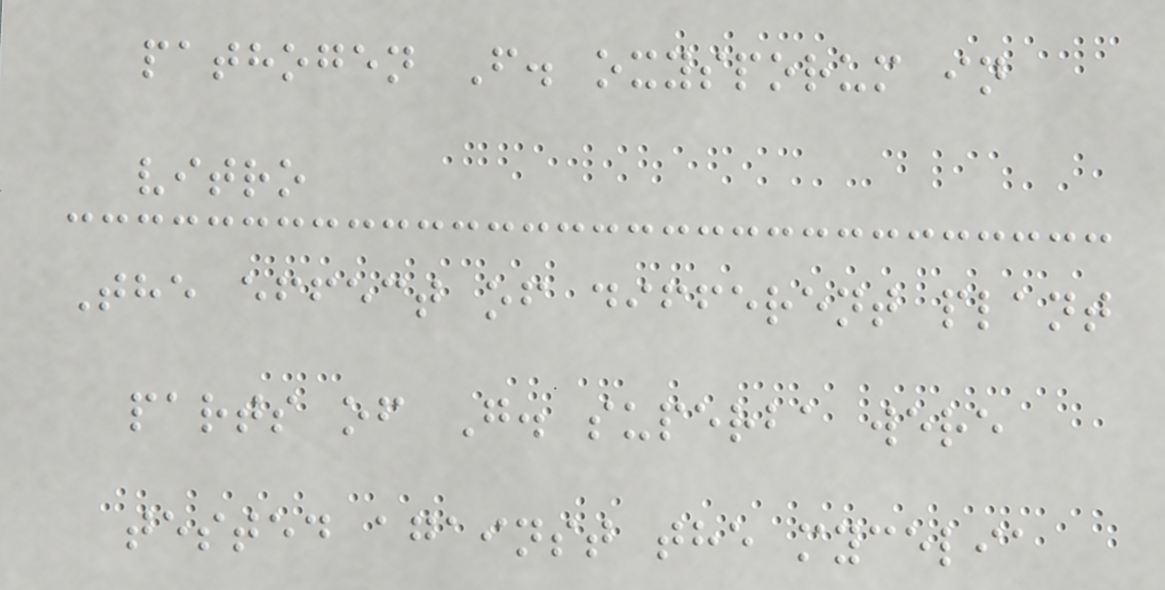pathogen F. oxysporum in
vitro
The effect of different plant
parts of G. superba were
tested against the mycelia
